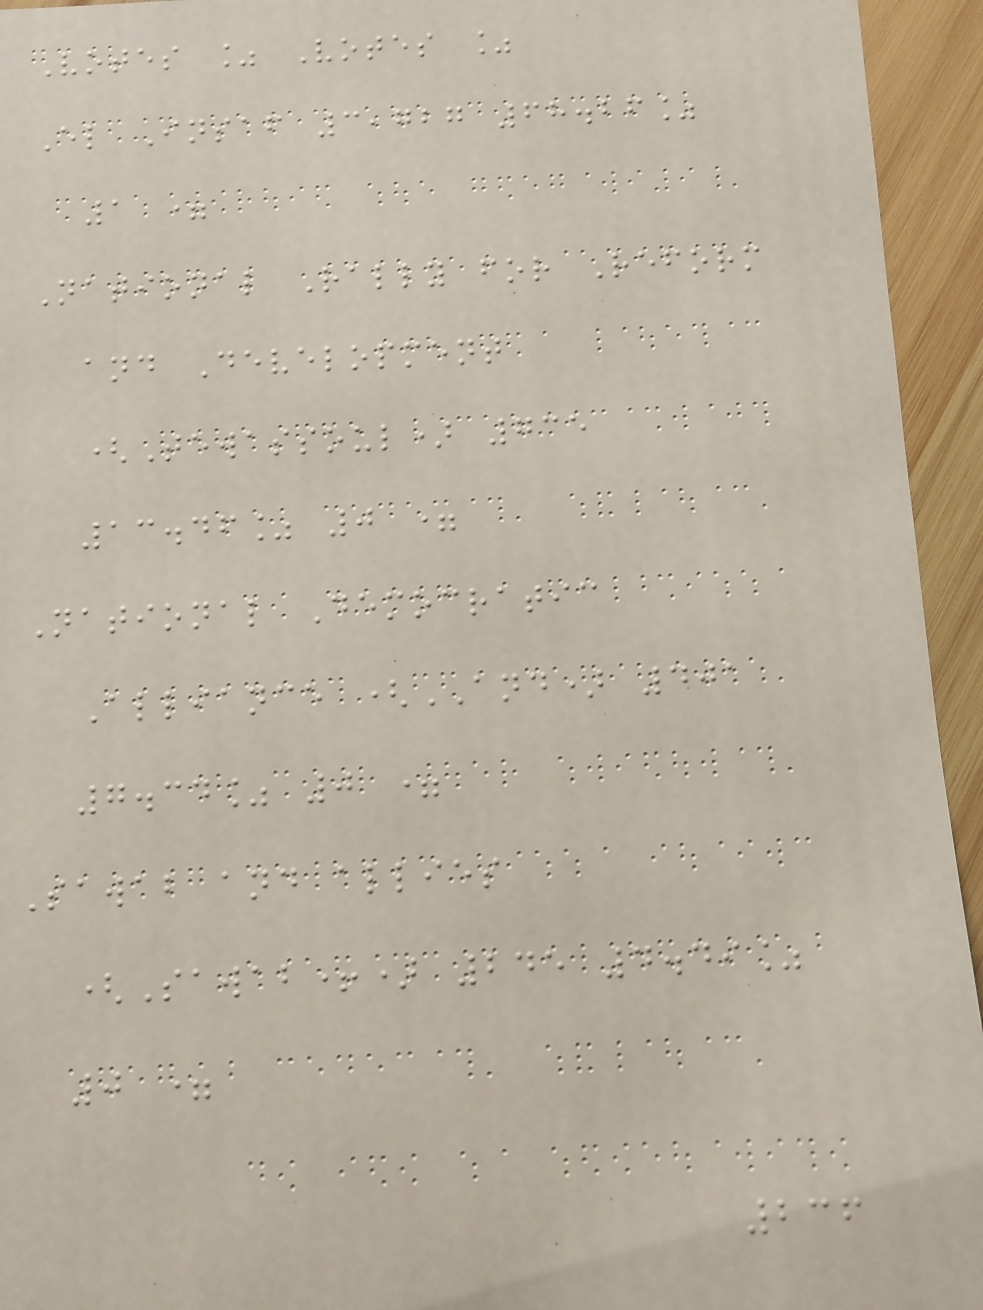Votes % Votes %
El Insaf 3,727 68.26%
1 =
National Rally for Reform
and Development
(Tewassoul) 735
13.46% 0 =
National Democratic
Alliance (AND) 401
7.34% 0 =
Sawab and allies
(Sawab+) 245 4.49%
0 =
236
